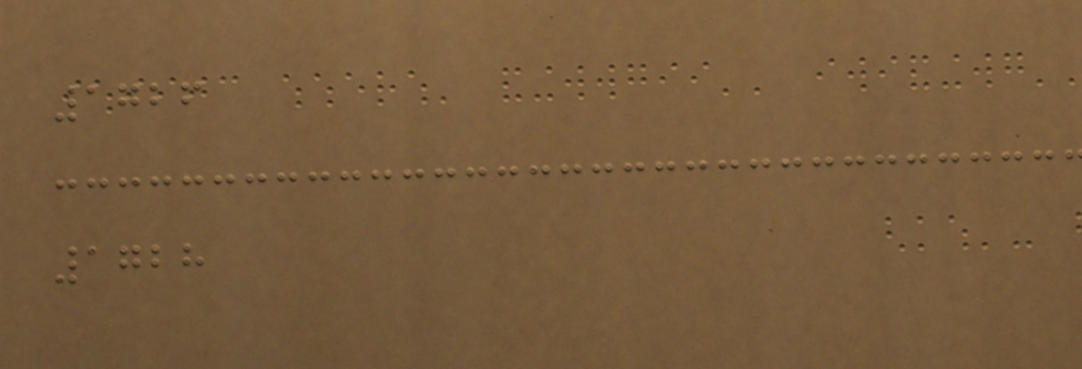1726
1728
